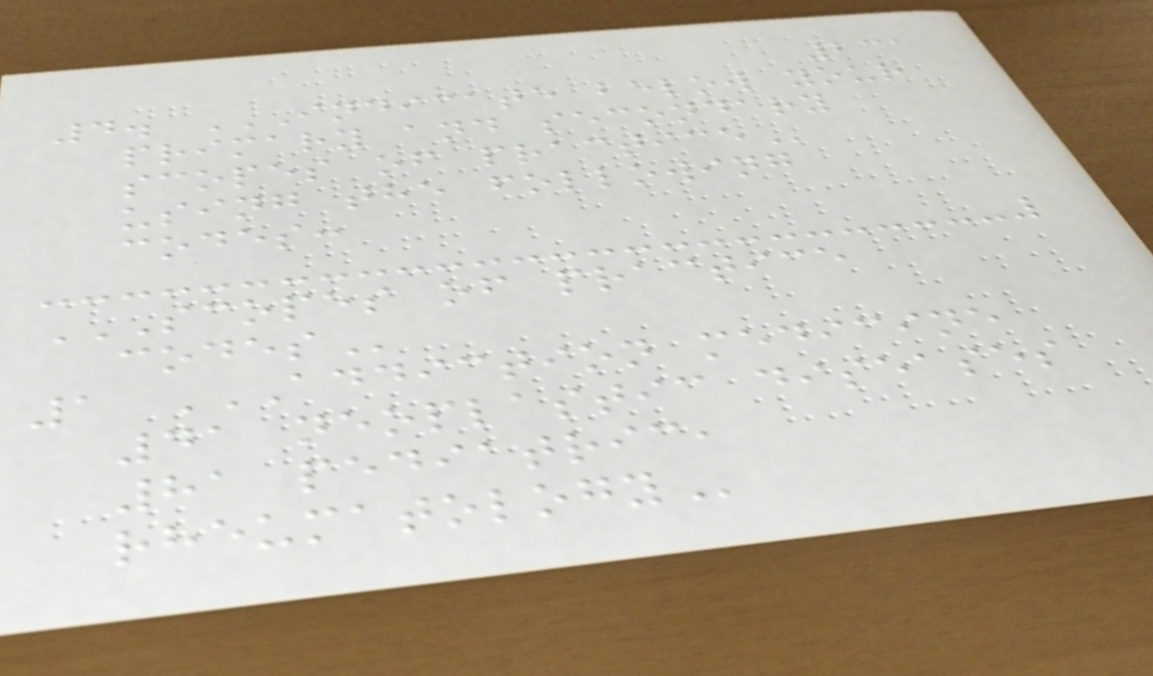231
4. INDICATE BELOW YOUR
PRIMARY AND SECONDARY
SCOPES OF PRACTICE
using the following
codes:
SCOPES OF PRACTICE
CODES
1 ADDICTION MEDICINE
41 NEOPLASTIC DISEASES
81 PEDIATRIC,
RHEUMATOLOGY
